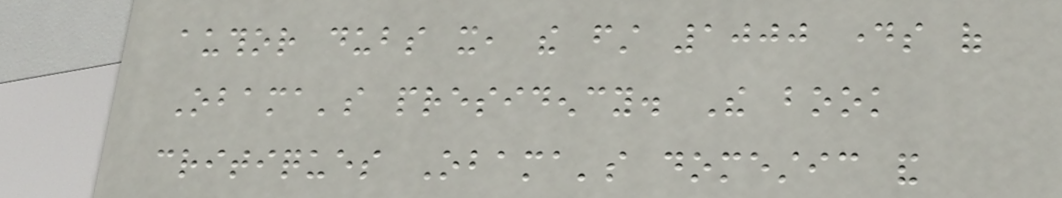author dubs it, the first 1000 days of
Obama's presidency. The book
critiques Obama's domestic and
